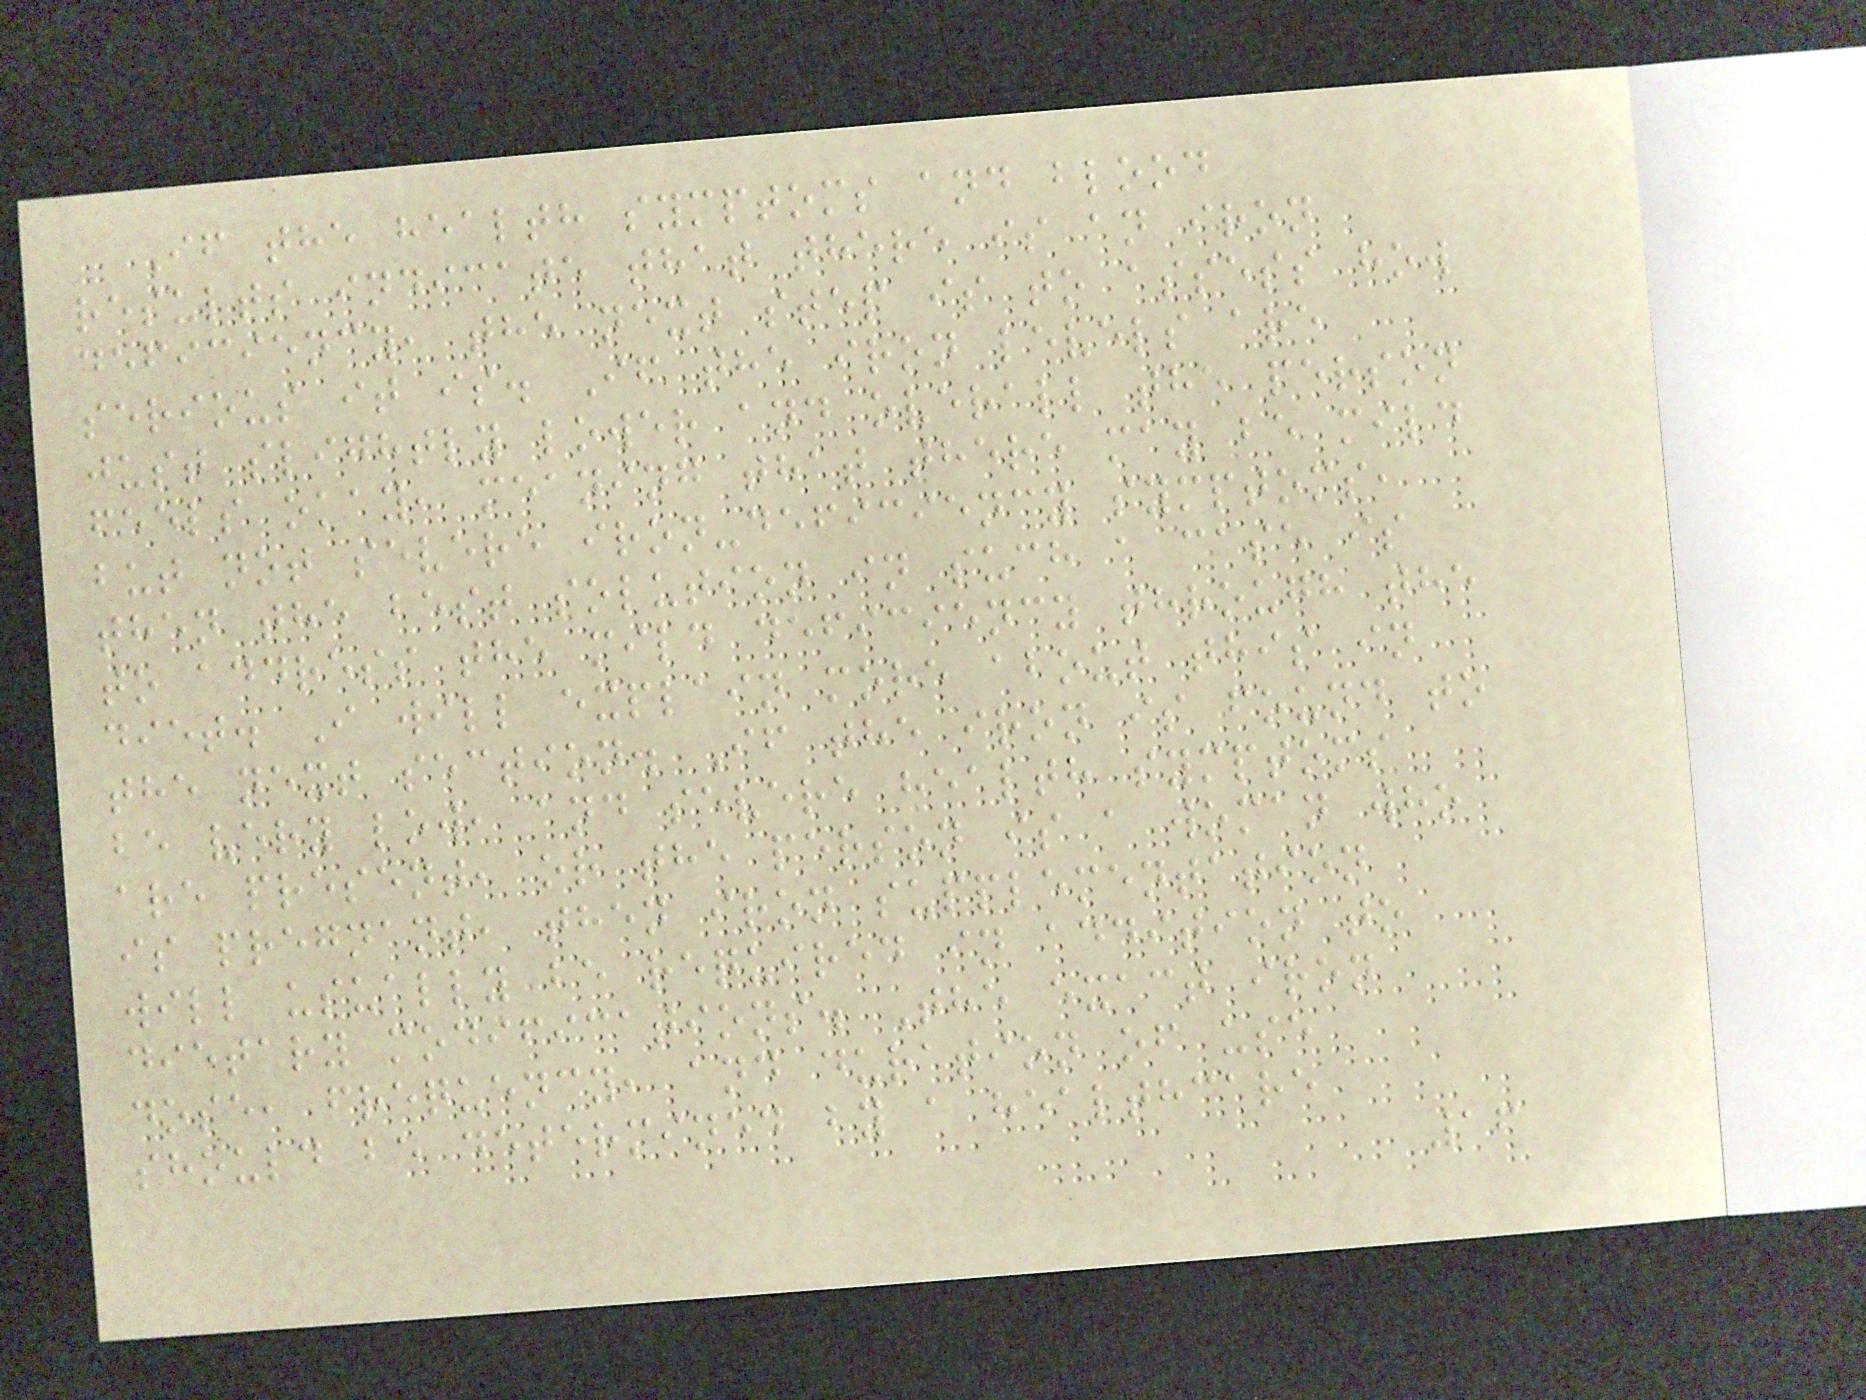If the health symptoms and blood
results indicate that there is an iron
deficiency, the next step is to assess how
serious it is. If the iron levels are
just slightly lower and overall the person
feels okay, meaning that there may be mild
but not severe iron-deficiency symptoms,
then the best solution in such a case is
to address the mild deficiency through the
diet. I will explain more about this in
the next section. If the iron is found to
be very low, and severe health symptoms
are present, or the person is a woman who
is pregnant, then iron supplementation
will usually be required in addition to
dietary modifications. The exact iron
dose, frequency, and duration of use
should be determined by a healthcare
16
